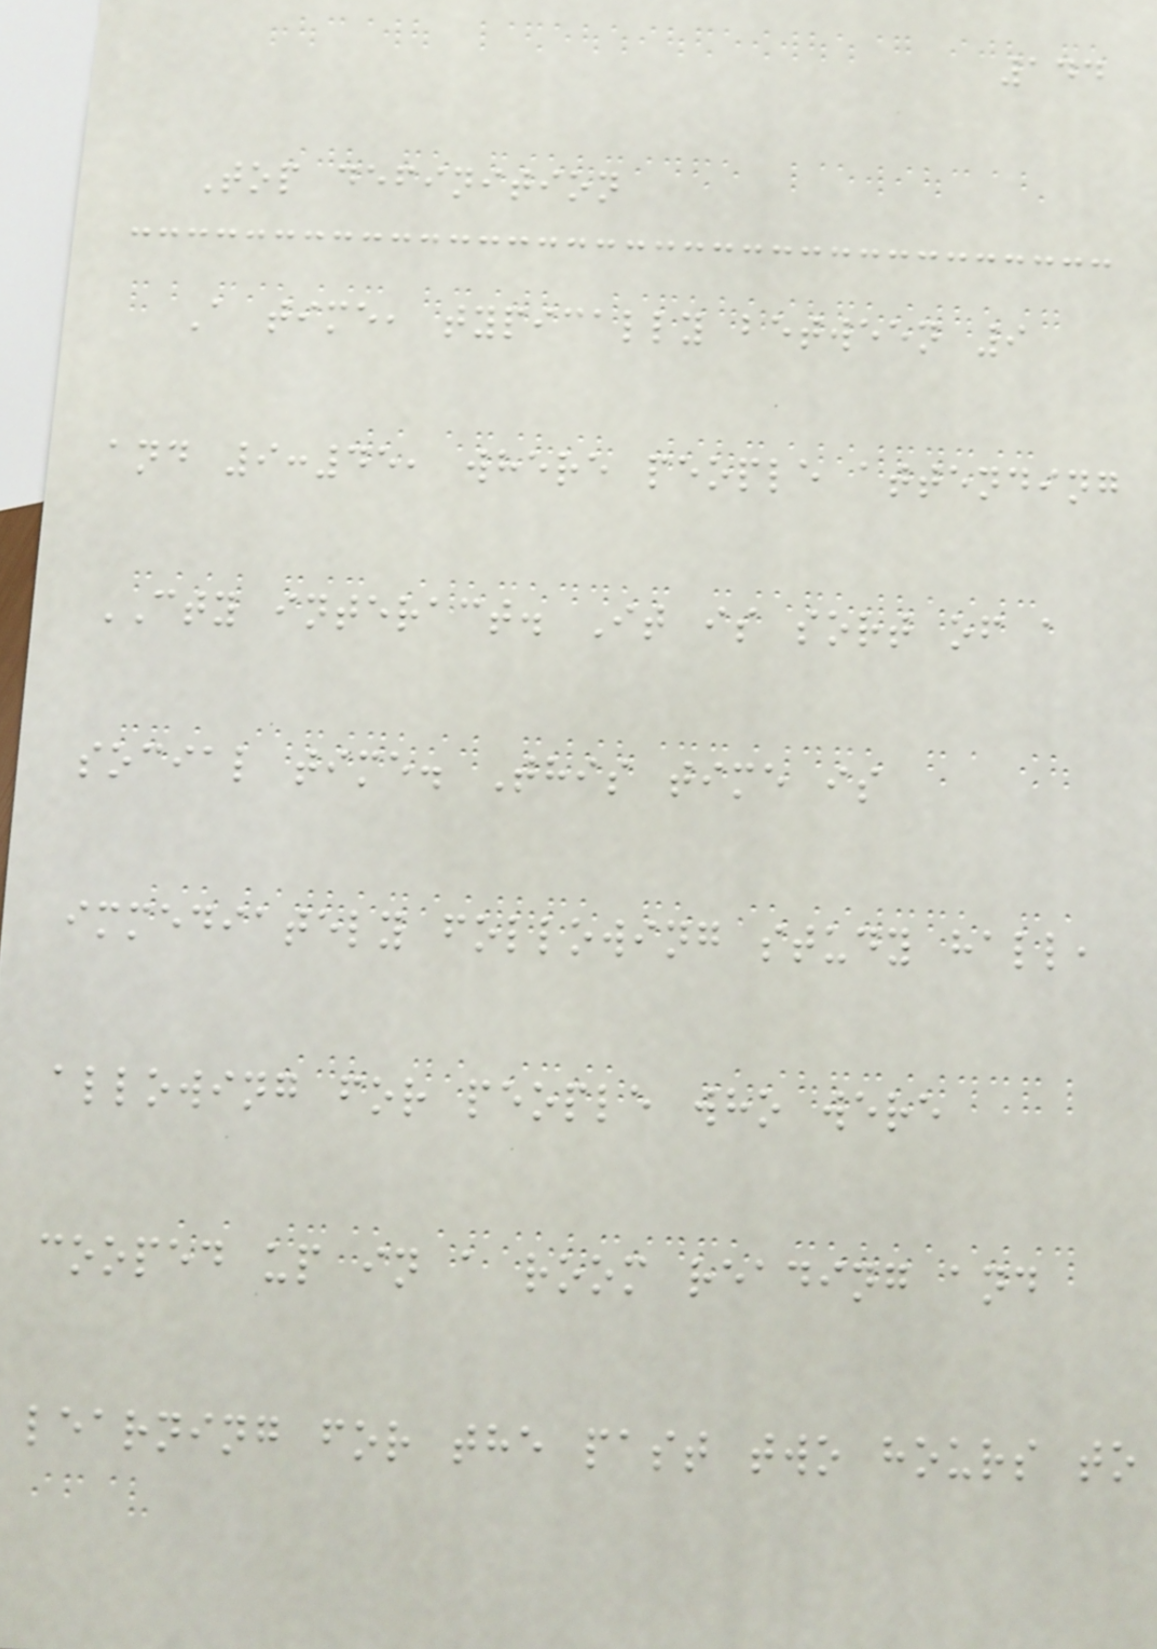144
Top definition
A time, typically between 9
and 9:45, where people attending
CTY interact. It is sort of a
social time. This time is
immediately following study hall,
allowing for people who were
cooped up in a room reading and
learning for the past two hours to
